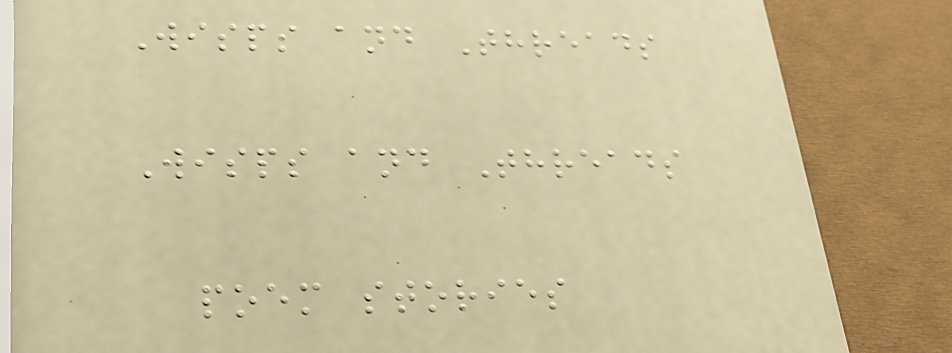Wisps and Threads
Wisps and Threads
poem stories
